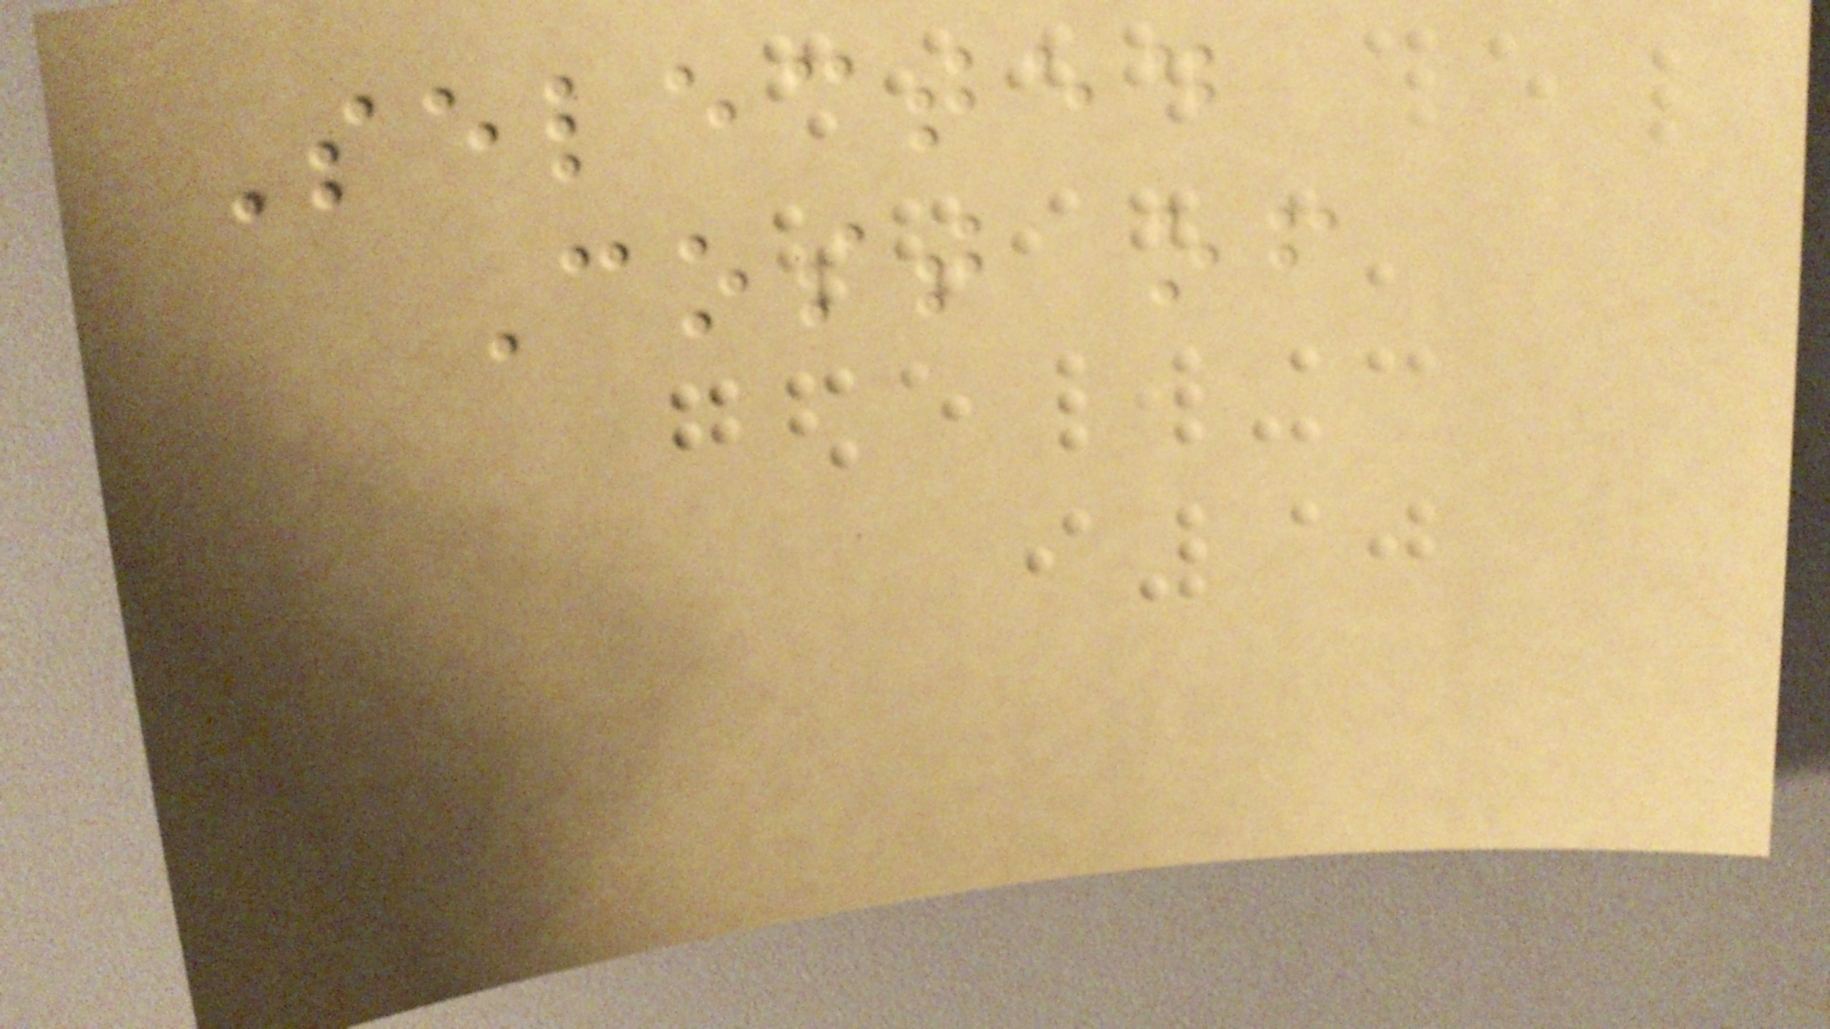Selected
Cost of
